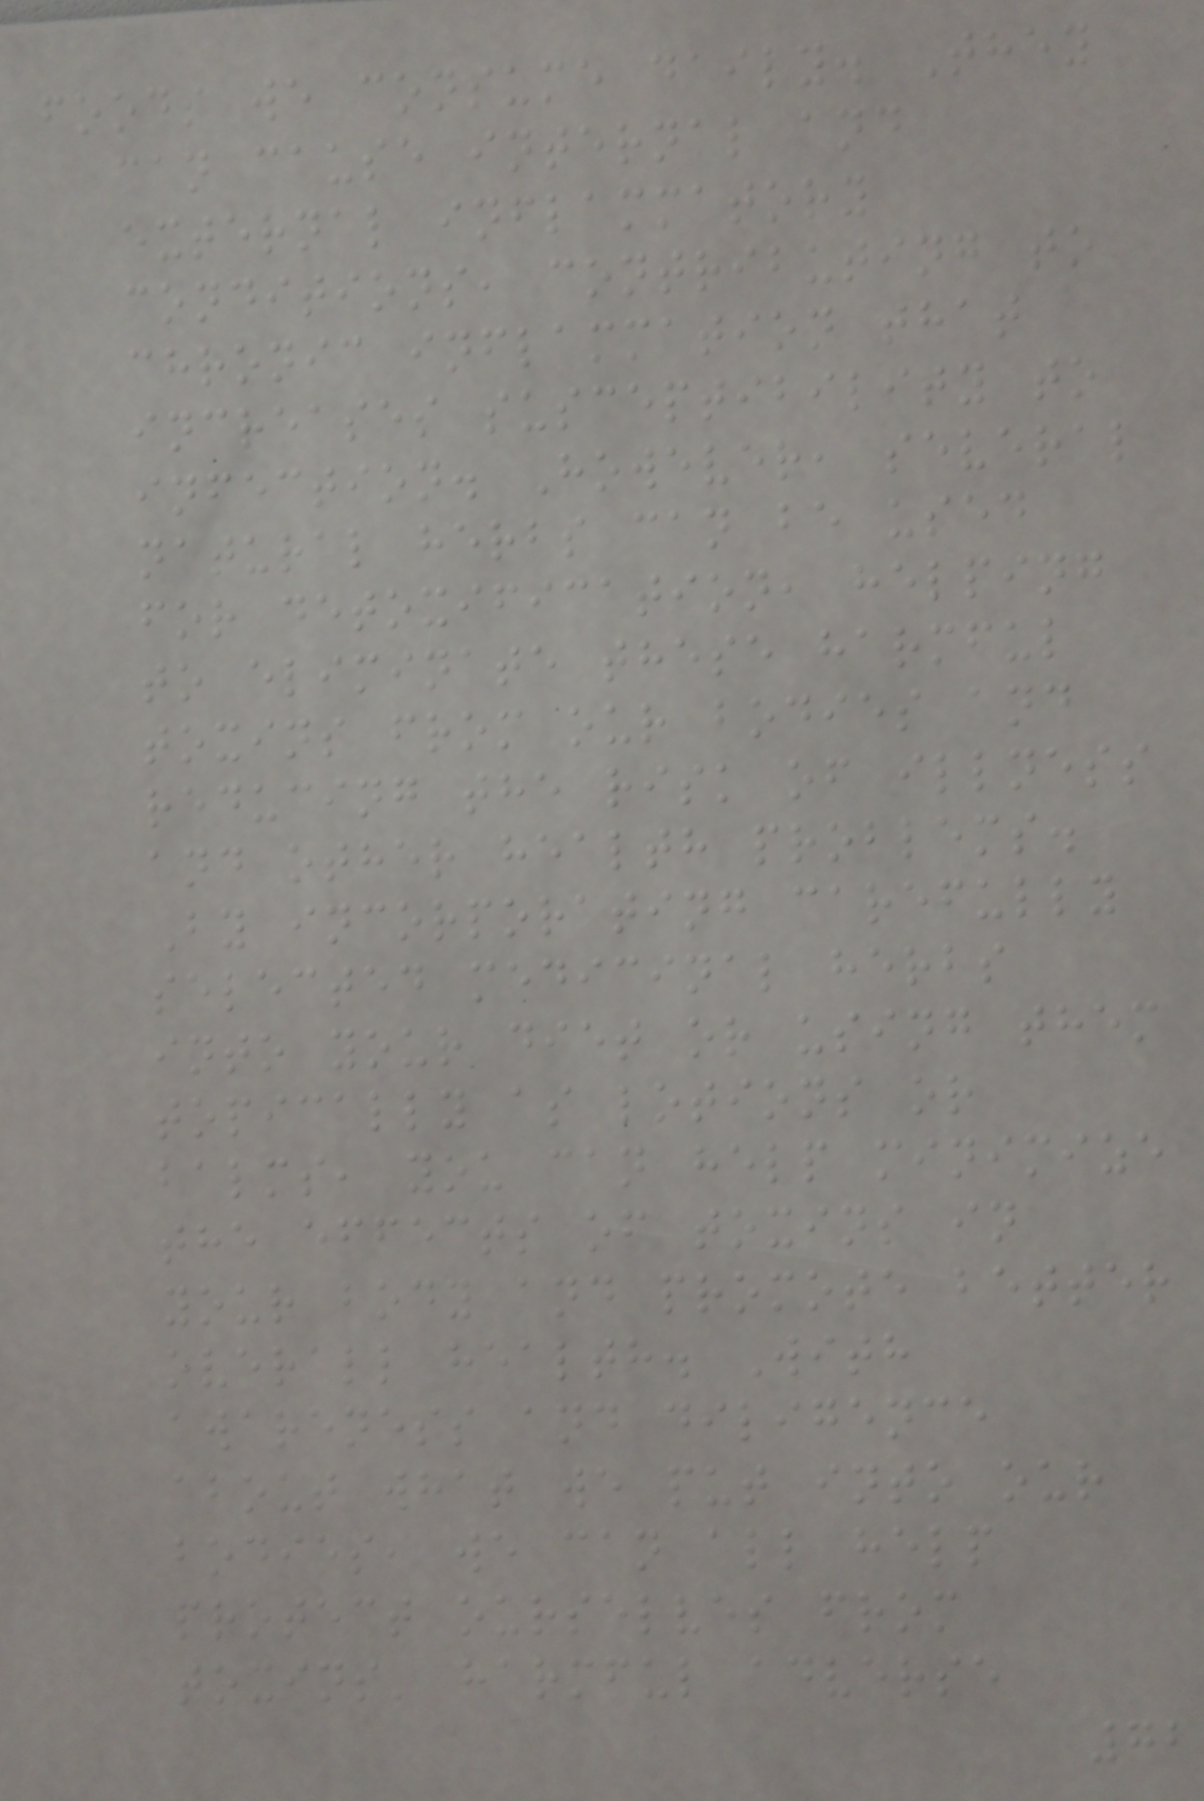foods we consume daily. They
can cause internal and
external inflammatory
conditions, contributing to
chronic inflammation that
increases susceptibility to
infection. However, several
natural herbs can be used
for detoxification, helping
to eliminate these harmful
toxins from our bodies and
reducing the risk of illness
and other health problems.
By incorporating carefully
selected medicinal herbs
into your diet or using them
topically as lotions or
balms, you can help minimize
the effects of toxins in
your body and promote better
overall health. With
awareness and diligence
about what we put into our
bodies, we can all help
protect ourselves from
toxins' harmful adverse
72
